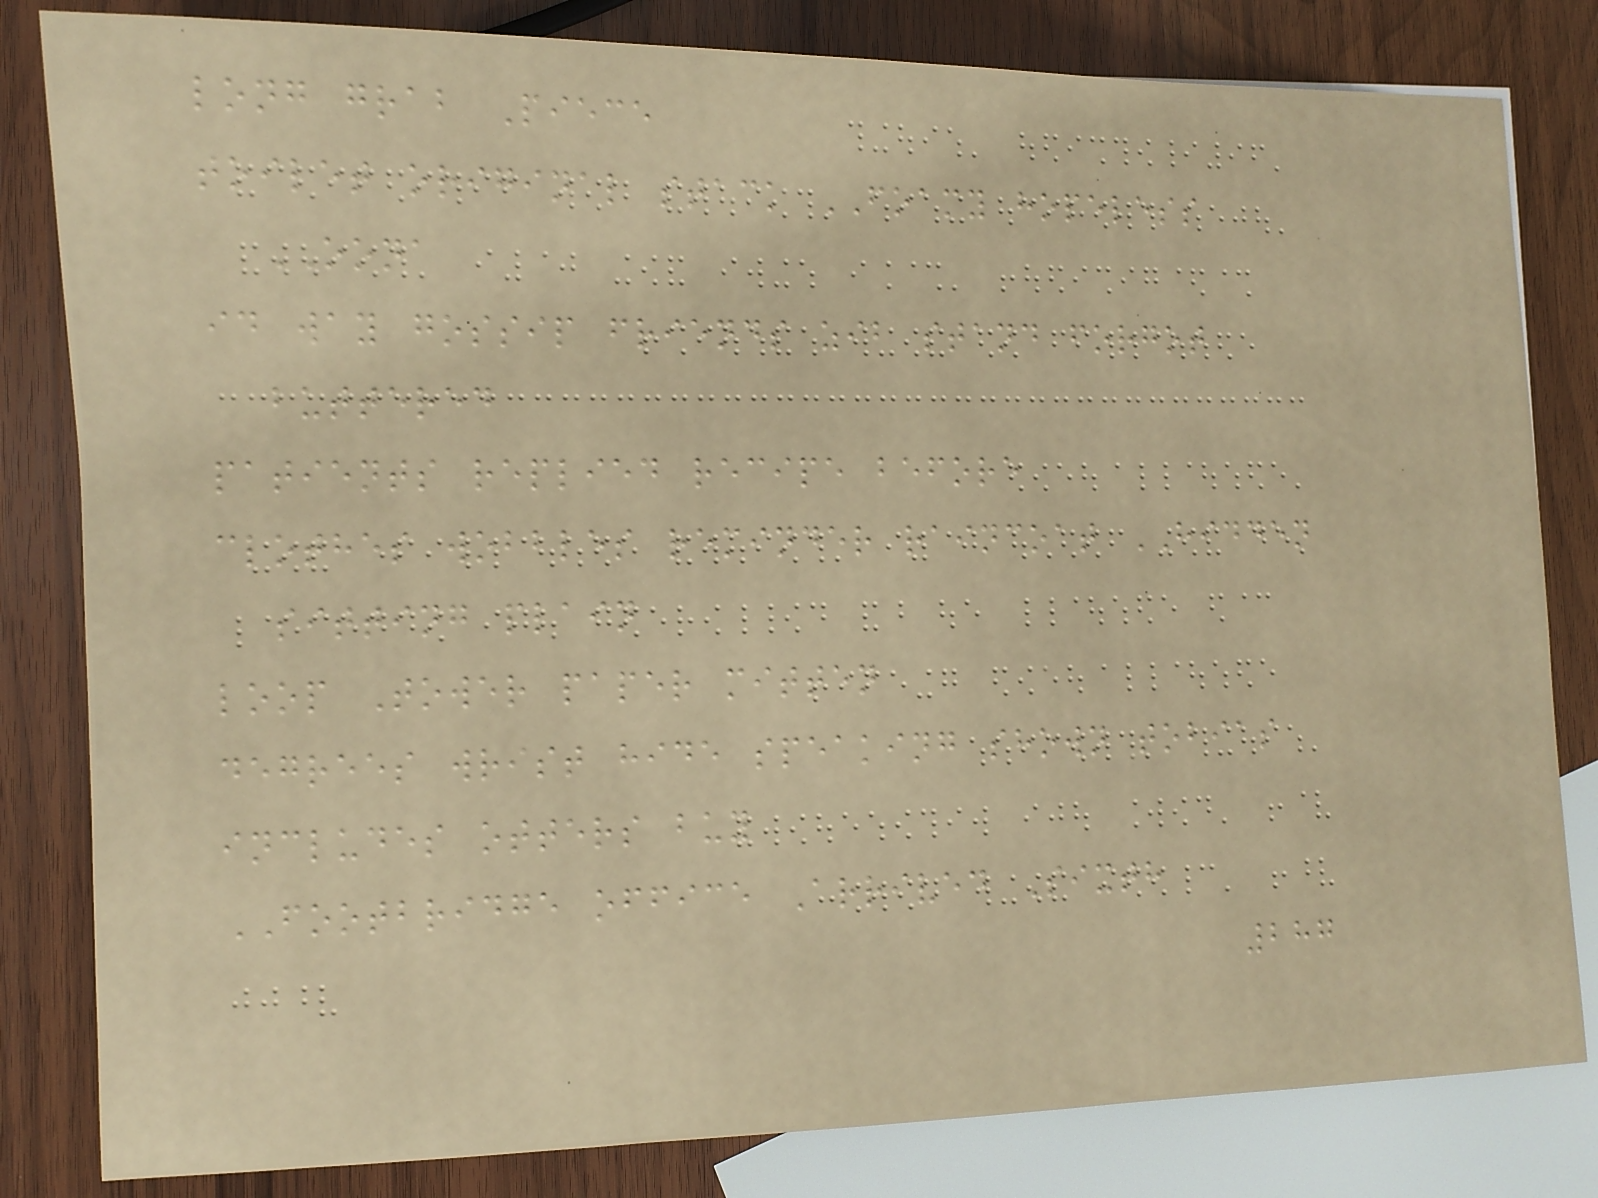long grab Piece
toilet original stack FOAMY hopeless
OONA
id way gossip friends zib stand forgot
buttered
patients replied recipe before
clothes wobbles reminder raincoat HIDDEN
sitting plain
loop Tower paper mitten
degrees wrist hide speaking shown tobias
includes otters buy
FOOTBRIDGE office Arrived Sixth
287
